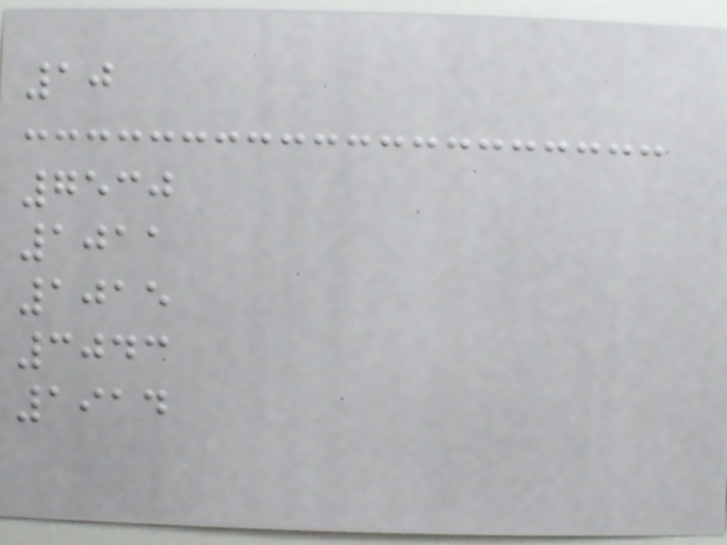10
7530
1011
1015
3043
1914
